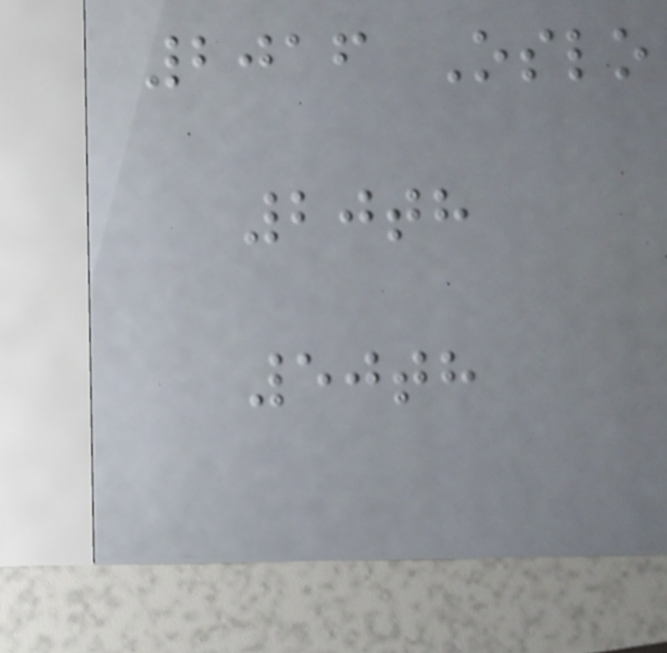2016 Oslo
20th
50th
